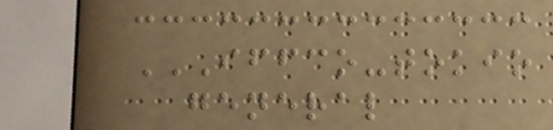IFFCO-TOKIO
GENERAL
